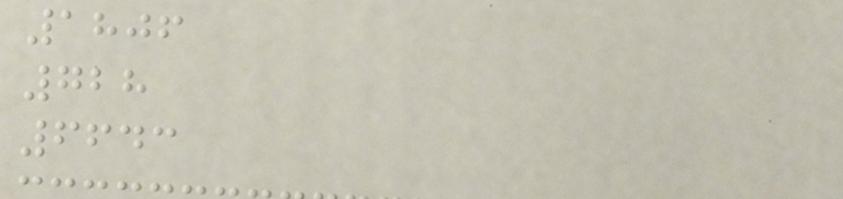1806
728
6643
